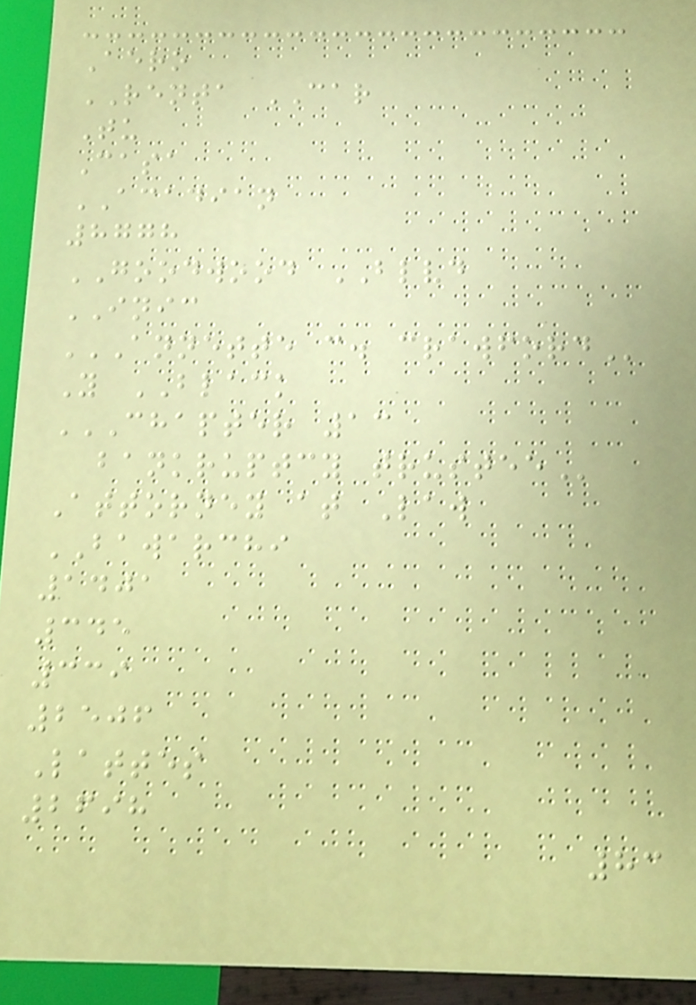Aero
RENTA CAR
Tu
Casa
ACADIAN
8778
GOODWOOD BLVD
INIC
ANNETTE C. CRAWFORD
Y BLACK
CHAPTER 13
BANKRUPTCY TRUSTEE
Attorney at Law
BAWARCHI
1401
345
339
2506
Lattes
2698
83
